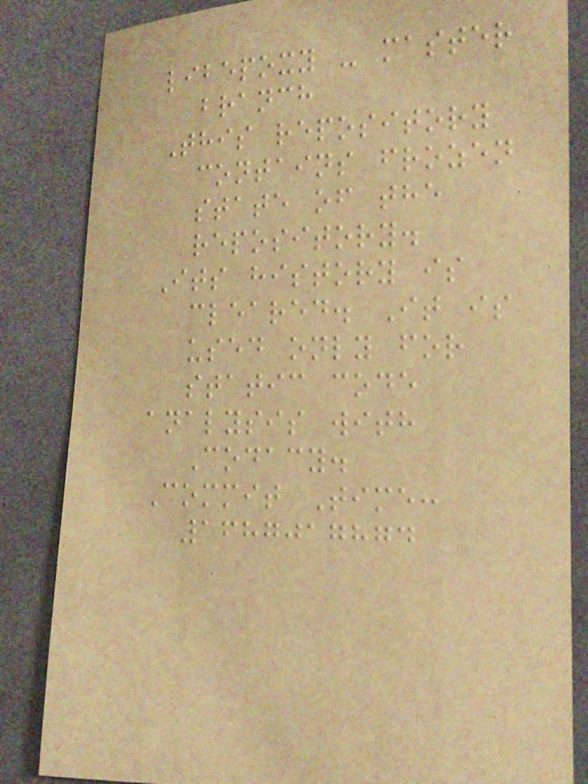libepoxy - master
branch
This repository
contains frozen
state of the
repository.
Its history is
cleared. It is
used only for
static code
analysis with
Codacy.
Commit Time:
1687017874
